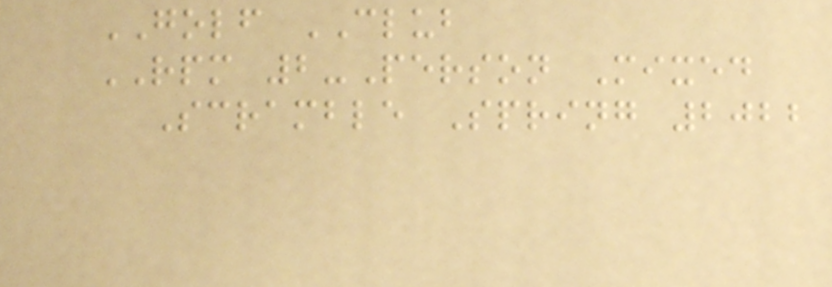GOLF CLUB
RPM 2-Person Mixed
Scramble Spring 2022
